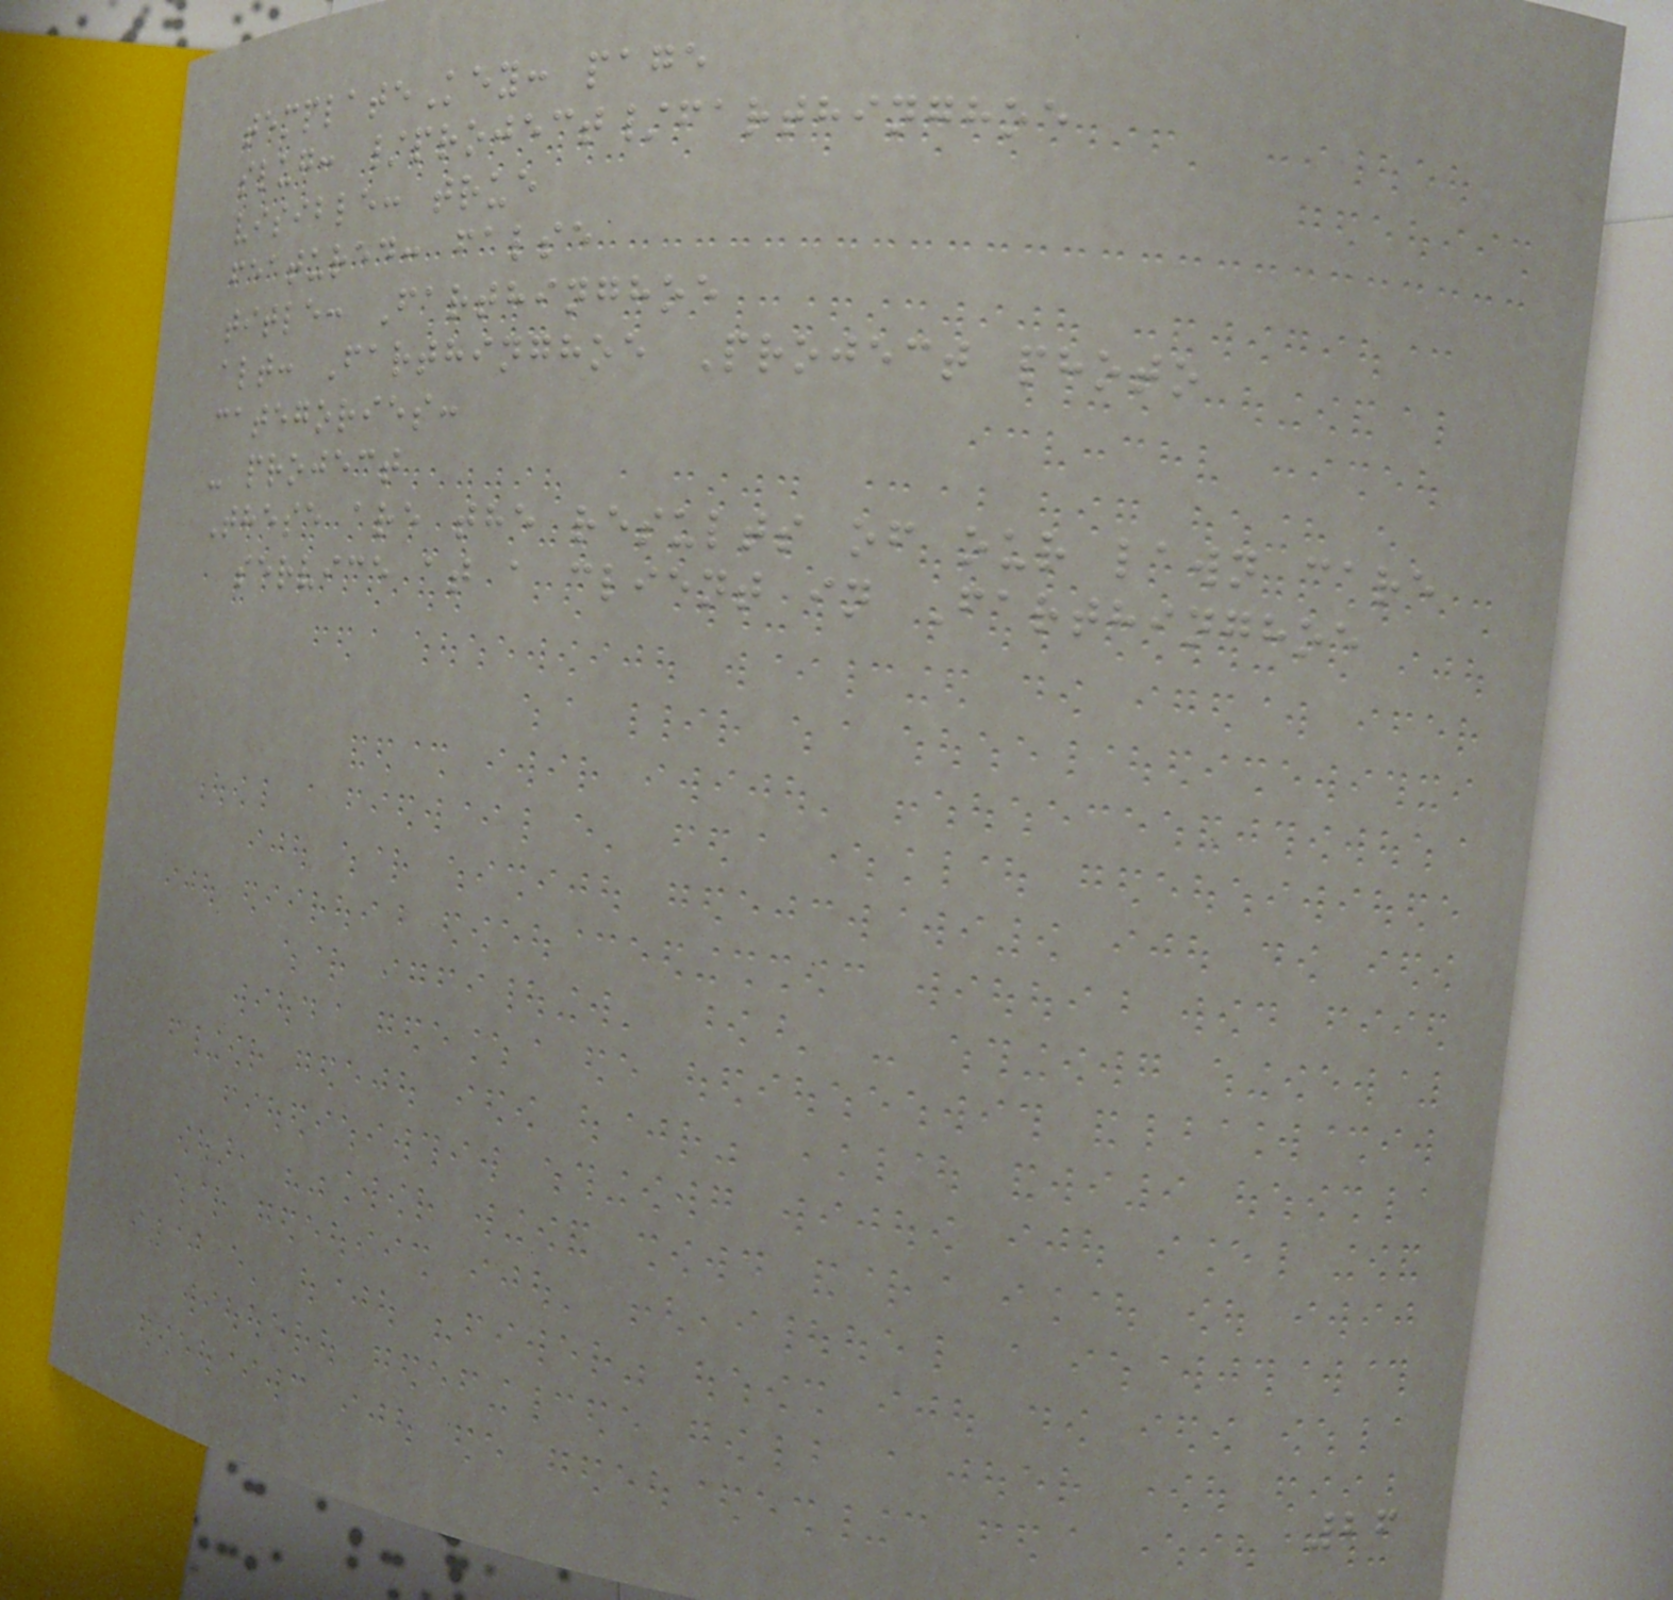templateKey: page
slug: /project/farthinghoe
visible: true
featured: false
title: Farthinghoe
alt: Farthinghoe Project photo
categories:
- project
These are the results of our lawn care
service at a client in Farthinghoe
26
